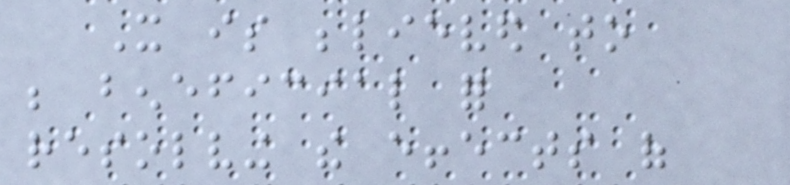It is believed to
be beneficial for
resolving the effects of
